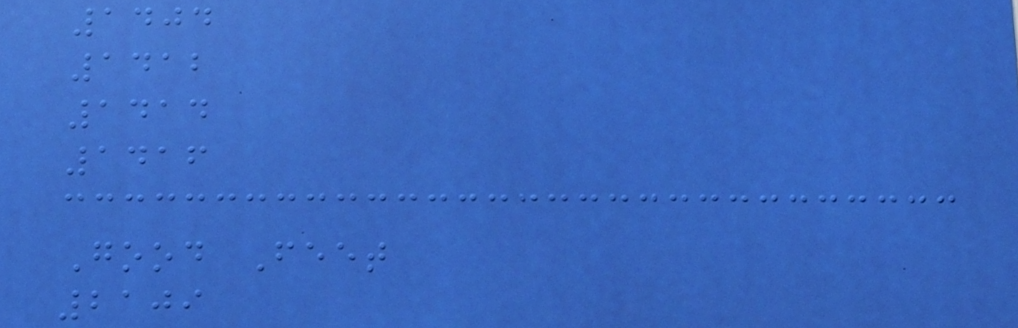1404
1412
1414
1416
Good Feet
2109
